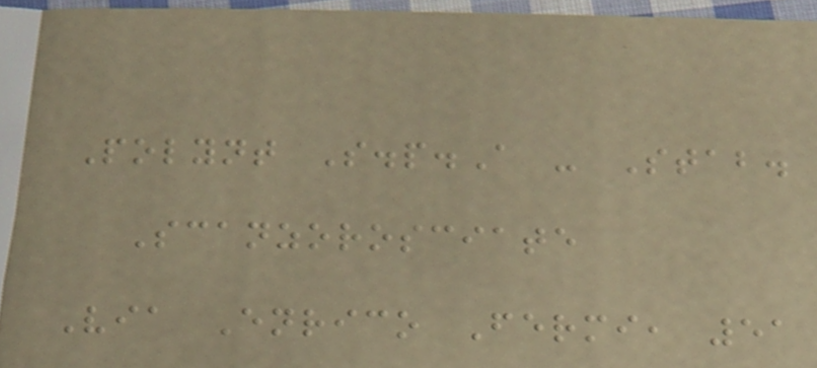Polynt S.p.A - Stab.
Scanzorosciate
Via Enrico Fermi, 51
